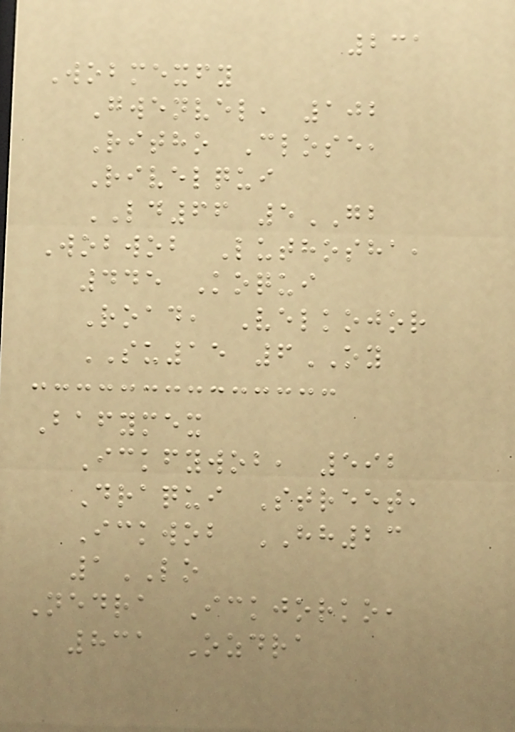231
Wobmexfy
Gwenvel, 102
Ritho Close,
Rivelqui
LD66 5GB
Wobwob Luthosha,
445 Koqui
Road, Velkojor
SU15 6OY
Bafymex
Ickfywob, 592
Draqui Street,
Ickwob HH23
1LO
Nedra Ickjorko,
831 Ozdra
